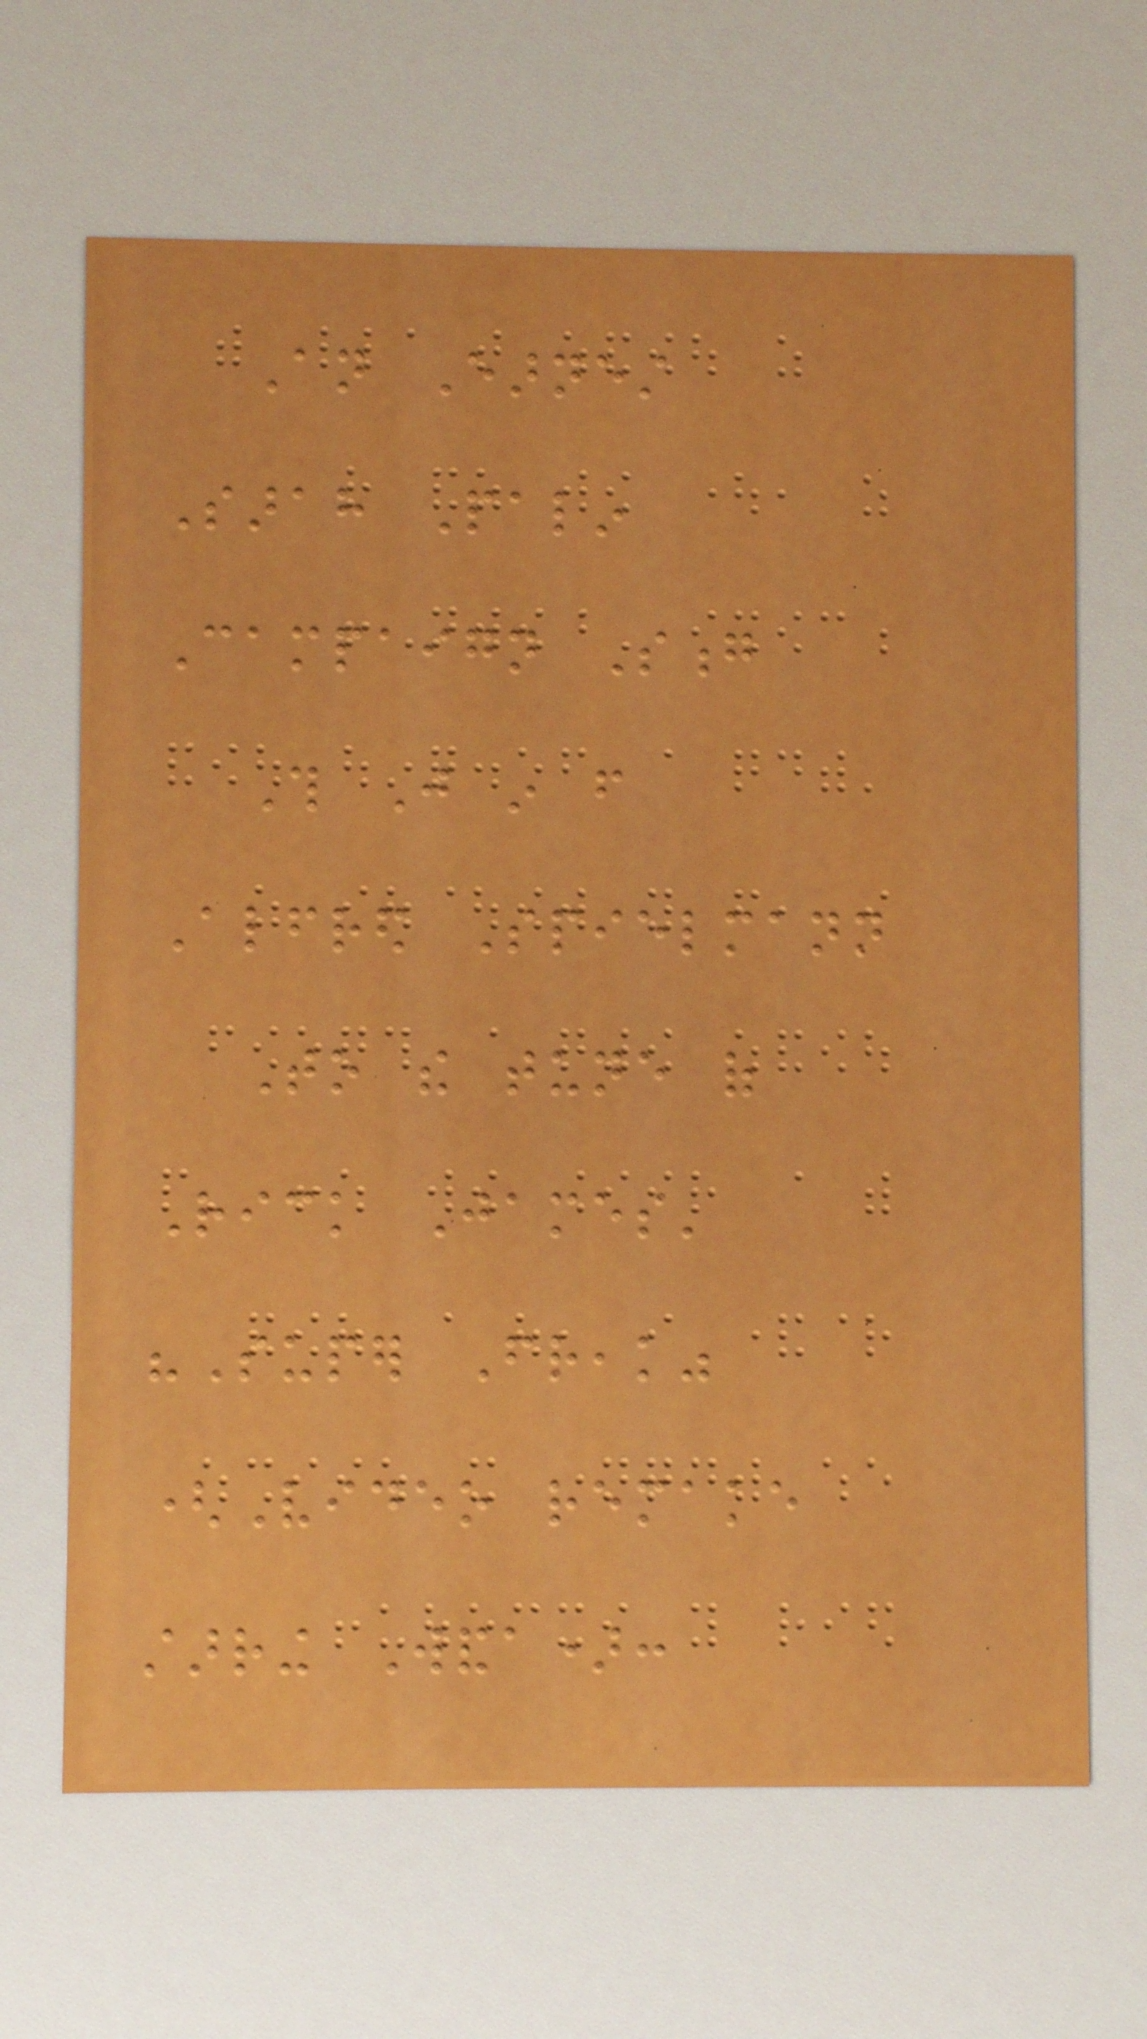An Earnest
Sarah Palin
Campaign Song
This Just in from
Alfred Spielmann
To the tune of
Rick James'
"Super Freak"
(Video remake
starring Wanda):
